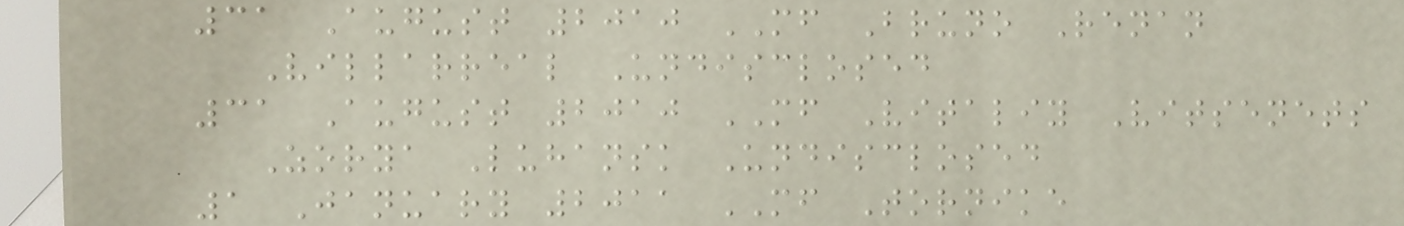31 August 2010 MF Bruno Renan
Villarreal Undisclosed
31 August 2010 MF Vitaliy Vitsenets
Zorya Luhansk Undisclosed
1 January 2011 MF Tornike
